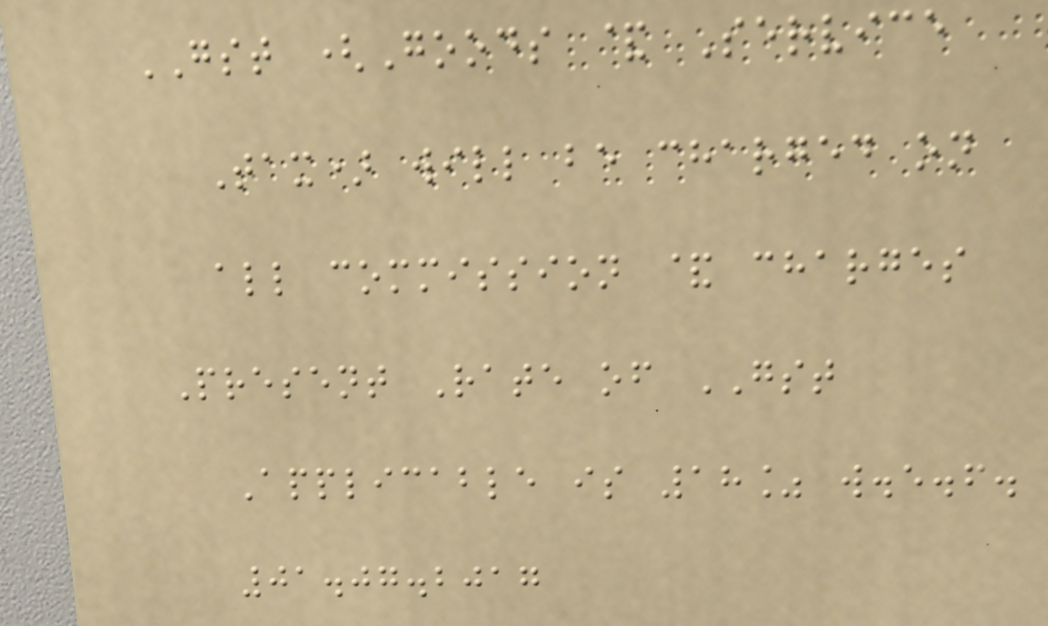GST (Goods & Service
Tax) will be charged on
all commission & charges
Present Rate of GST
Applicable is 18% w.e.f.
01.07.2017
